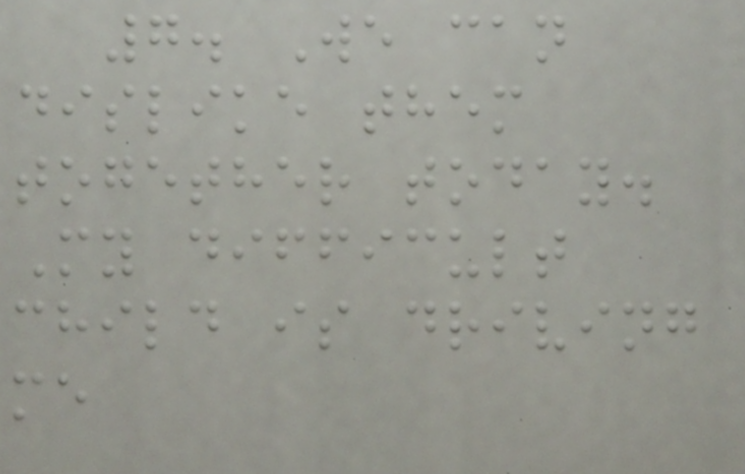7. We can
dislike them
together today.
My difficult
child is driving
me
